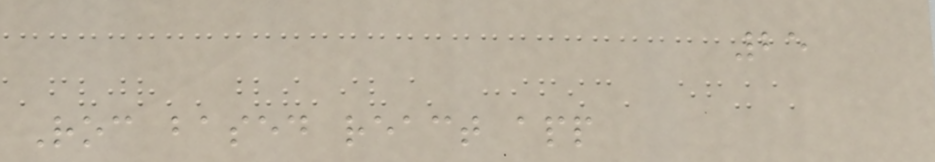25
Roc based react app
